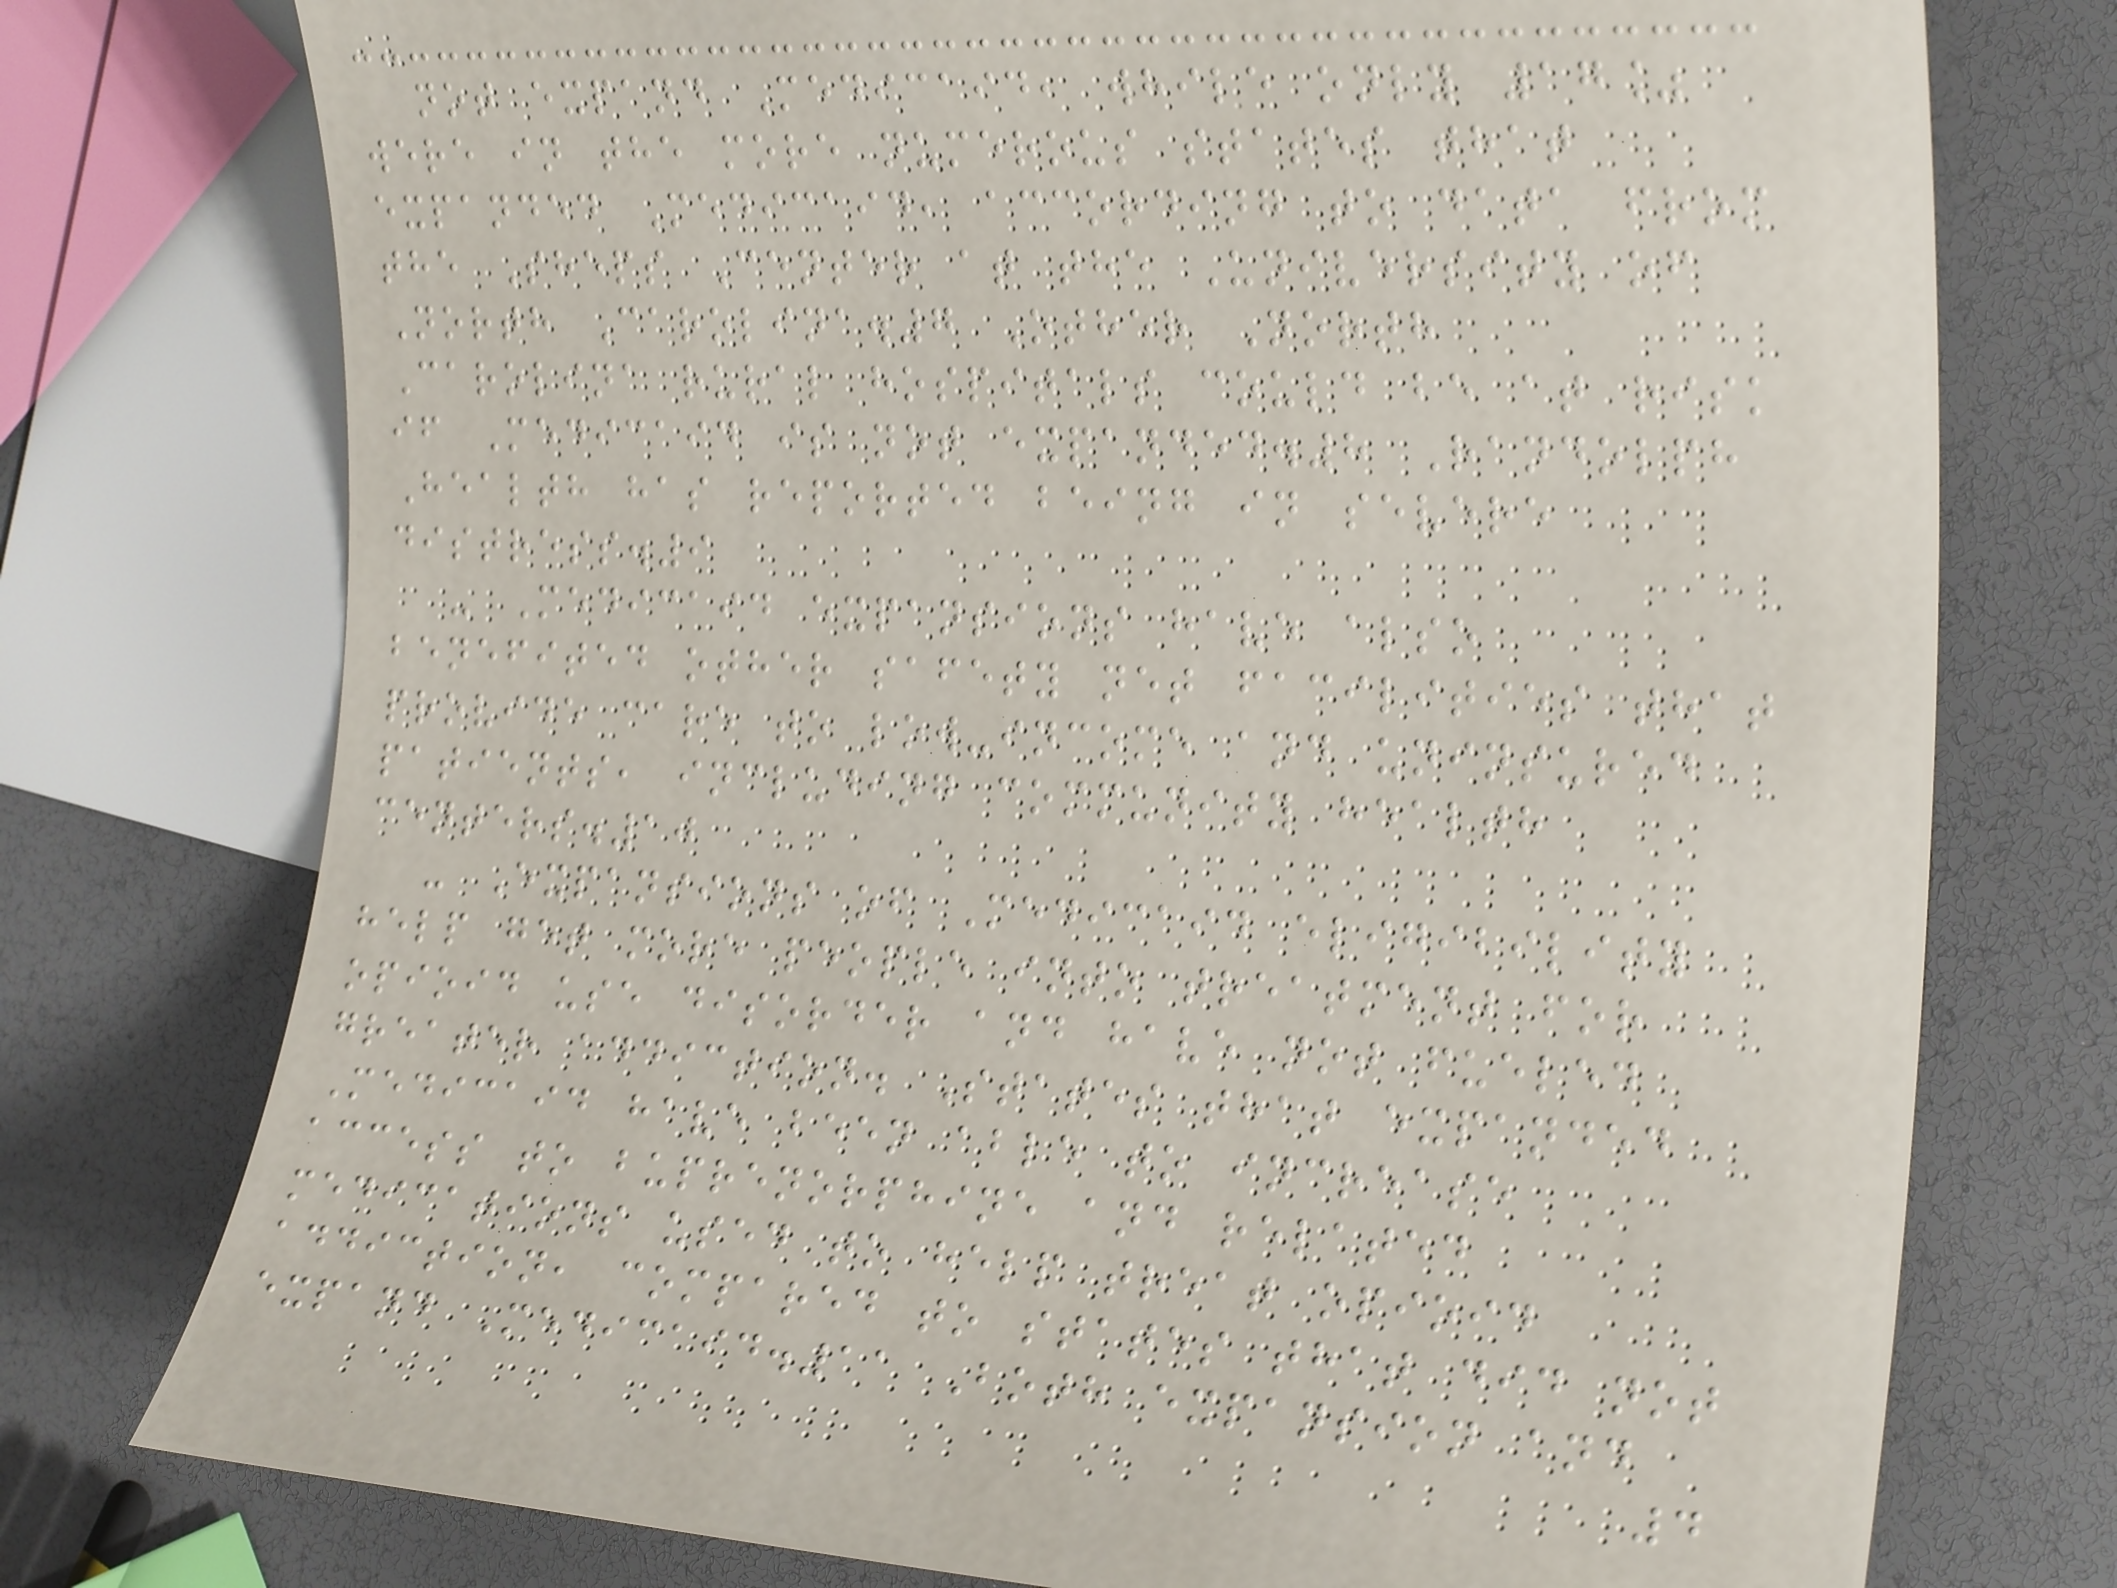not expand Medicaid, while only 17%
were in the more numerous states that
expanded Medicaid, according to data from
the Sheps Center at the University of
North Carolina.7 Other North
Carolina rural hospitals could be at risk
if Medicaid is not expanded.8 Randolph
Health has reported being in severe
distress.9
- Medicaid expansions have also
benefited other safety net facilities that
provide care to low-income and uninsured
patients, including community health
centers.10
- Expansions of Medicaid eligibility
help get more people into treatment for
opioid use disorder and have not fueled
greater addiction. States that expanded
Medicaid have been able to increase
access to buprenorphine and related
medications used to help treat opioid
addiction, compared to states that did not
expand Medicaid.11 Both expansion and
4
